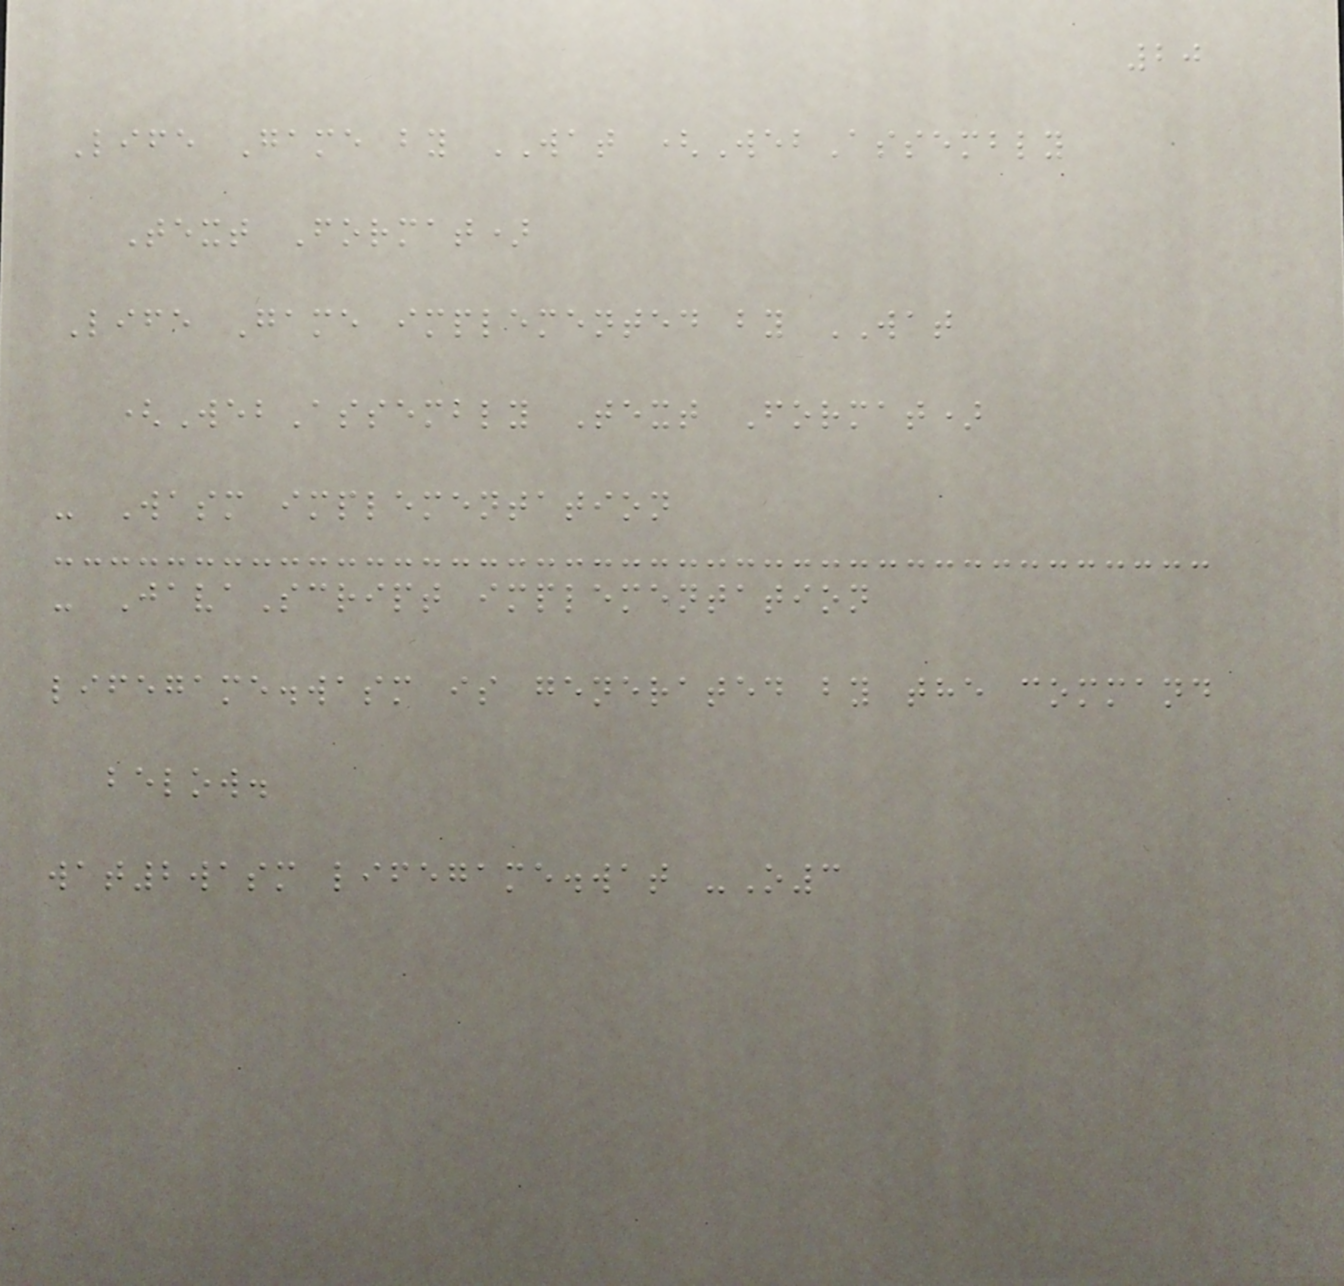20
Life Game by WAT (WebAssembly
Text Format)
Life Game implemented by WAT
(WebAssembly Text Format)
- Wasm implementation
- JavaScript implementation
lifegame.wasm is generated by the command
below.
wat2wasm lifegame.wat -O3
